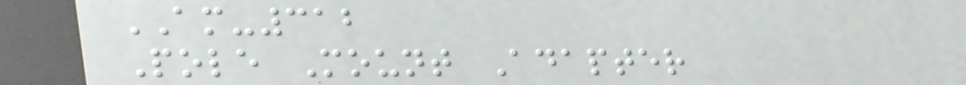AM-312
Pole Mount Adapter
